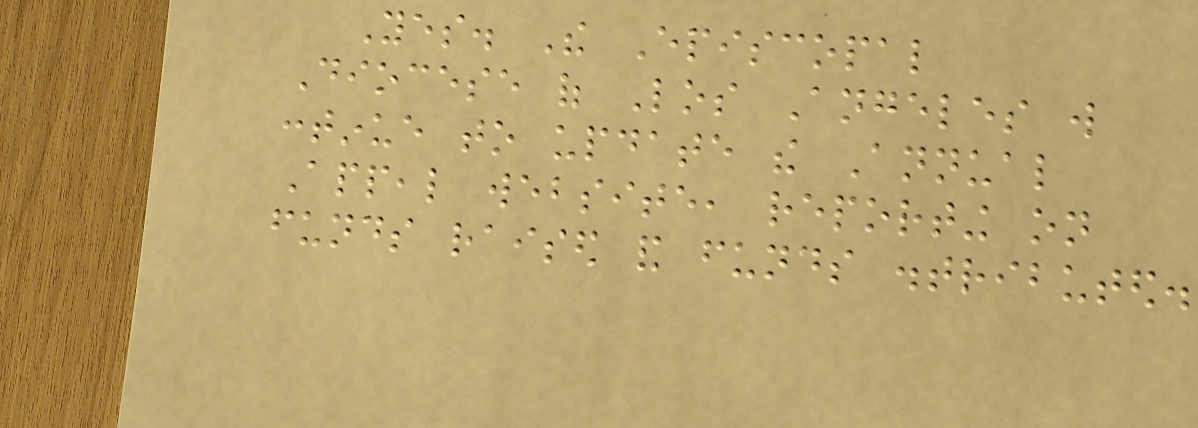Yes. The Episcopal
Diocese of Los Angeles will
continue to update the Annual
Appeal website, reporting on
funds raised and funds distributed.
